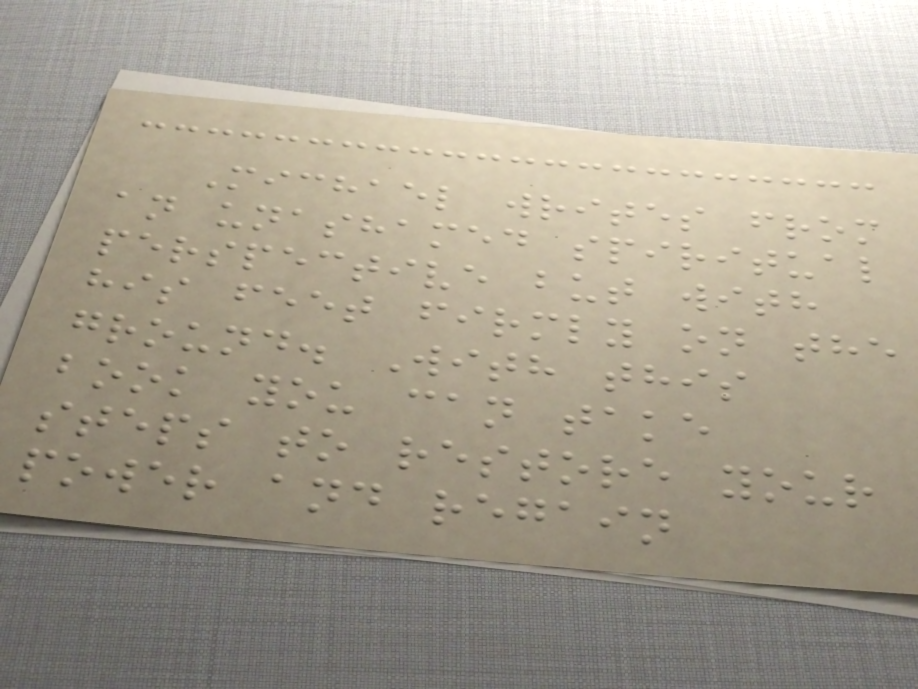Michael writes from
an unashamed spiritual
perspective but with
his feet firmly on the
ground. With this
book you can take
steps to restore your
power and regain
